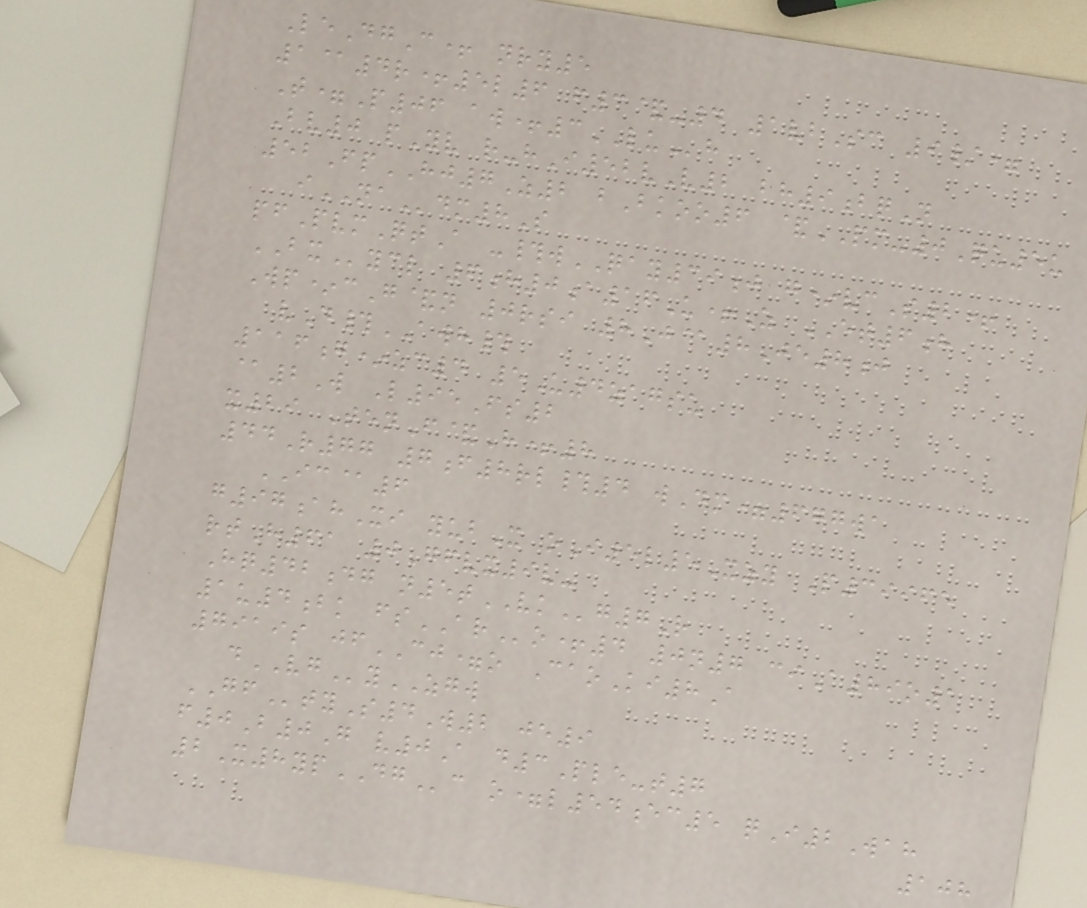LeDgC+ nry5
1@4r+5l6 f3&-4 1vbSc 9/=
T=P06 aw+3LUh
Bv0 pYv r-hI52vV2 bh9bqN
52FpHJ7Z2 bBkoo6 &PM-0Qu5u
iNAdm8S
pfPvmQtA -#wQAY39j g*vcS2+
BXycl 6h0a16U+Z ET6h
Wp*cG&n 0rsi 8J@8Je8j
vD#AWH#
116g*zc4 5U4zagsu
@2W L95Fs2
x29 TenF&H+8
44R77 7f8rl#4 wDm=677wa
IC@6
g97ahXi yubX oI5l5Xzy P39965
rtH61 0Gfvx9v-
Hq42dg n5tVKg7R
1u4bk fsARo+4 0n7 ciA89o1
7919s jfCJ=o CaoKi8A
dVGyZGW
GFtyS4W2 je9
f0B0G v0A d3Ple-t7
2X8ypDGc o=l54ec5 qI2Wah
108
